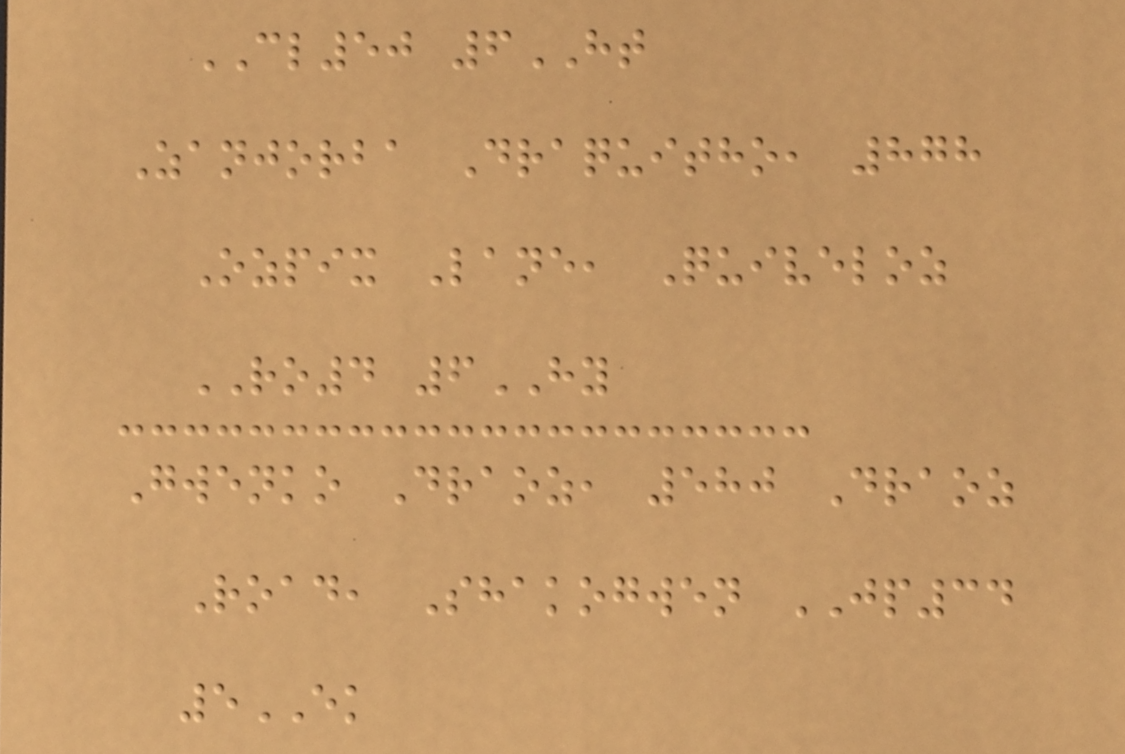CL50 6HT
Zanjorba Draquitho, 878
Ozpix Lane, Quiveloz
RO4 6HY
Gwenko Draoz, 580 Draoz
Road, Shakogwen JP34
5EK
